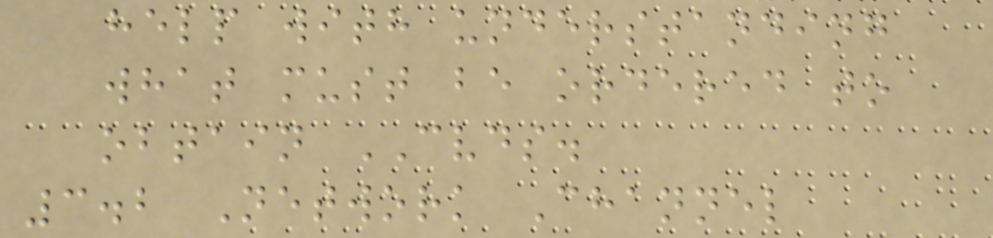help with understanding
what must be ordered to
obtain CVDS.
3.2 Network Channel
